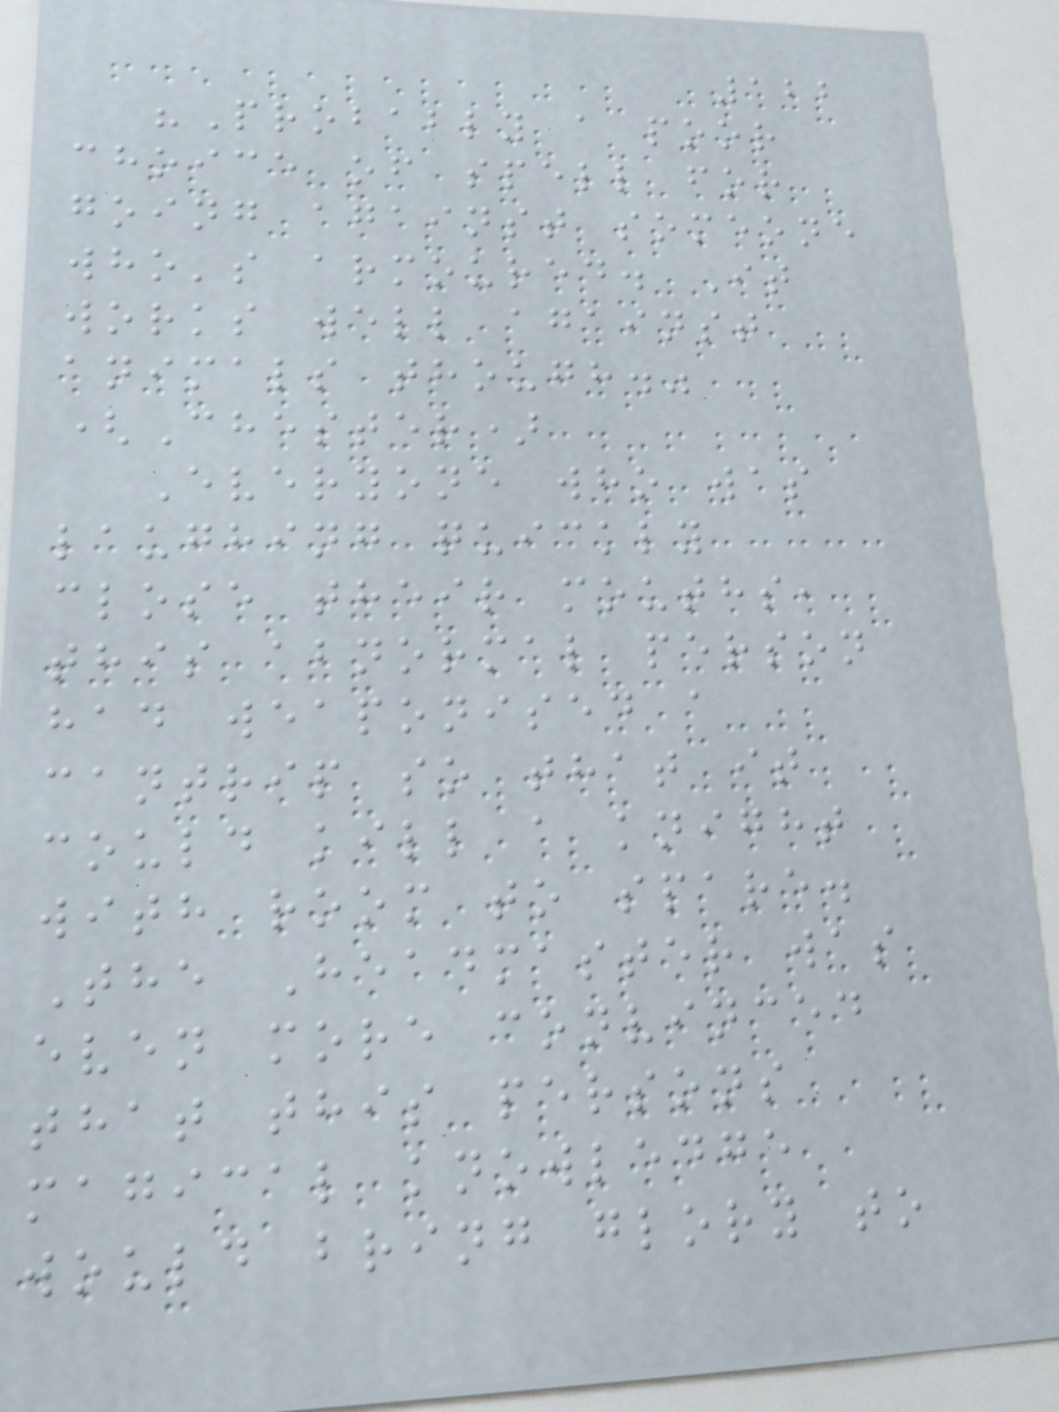122
"Probably a poor
choice of spell for
going against someone
who's armoured. It
works well against
animals though."
(Chester)
Everyone who was
laughing quickly
close their mouths,
this abnormal person
had weaponised a
cantrip so that it
could kill a knight
with room to spare.
The Headmaster was
even more convinced
that this persons
magical knowledge
would bring glory to
